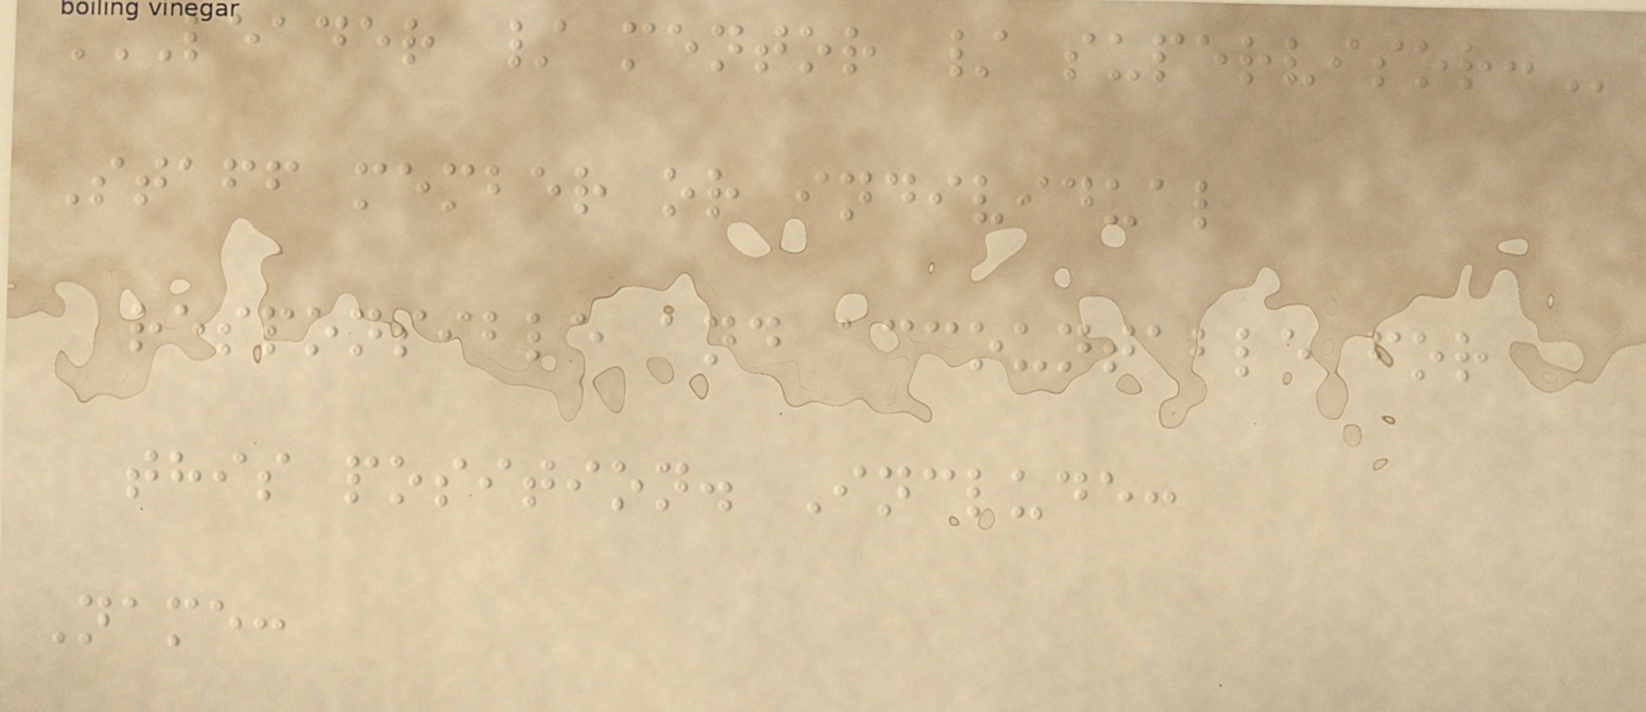LEADER / MENTOR / SUPERVISOR:
Staff member or individual
responsible and accountable for
this position. Include:
Name:
